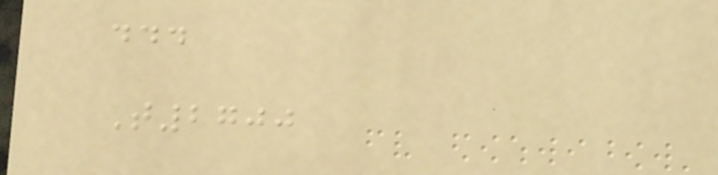...
T2700
